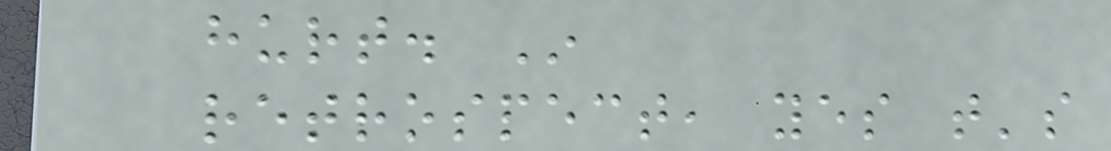hurt. In
retrospect, yes that's
